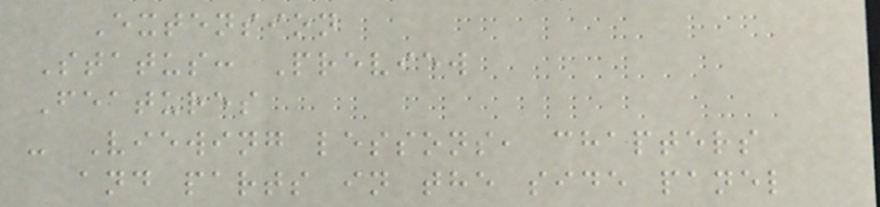Extension
Status: Preview
Features
- Viewing lessons, chapters
and parts in the side panel
